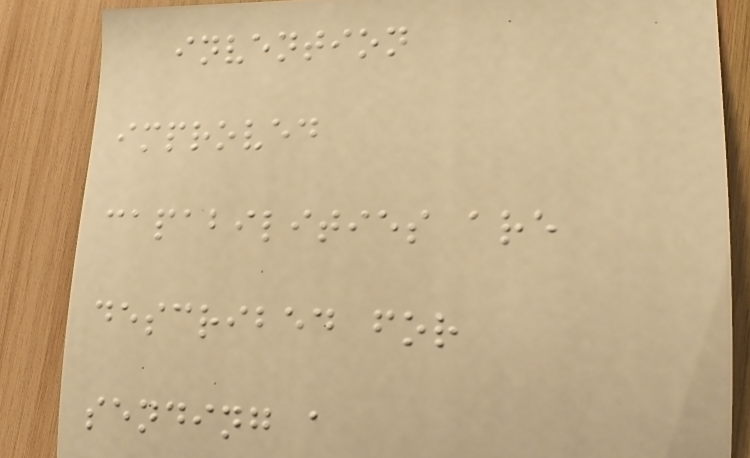invention
improved
capabilities are
described for
sending a
